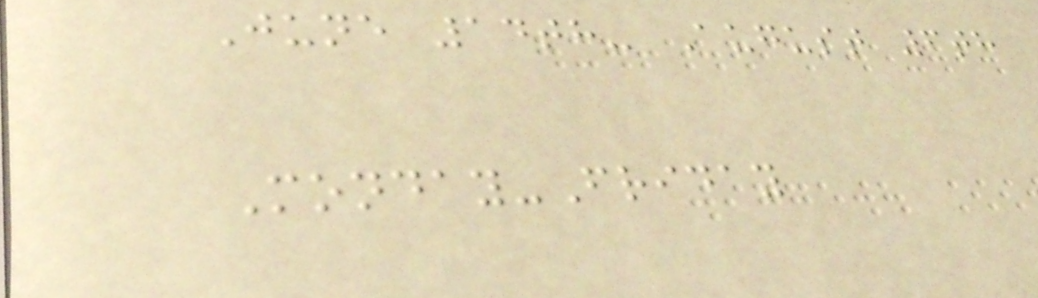June 14th- August 6th
Monday-Friday
